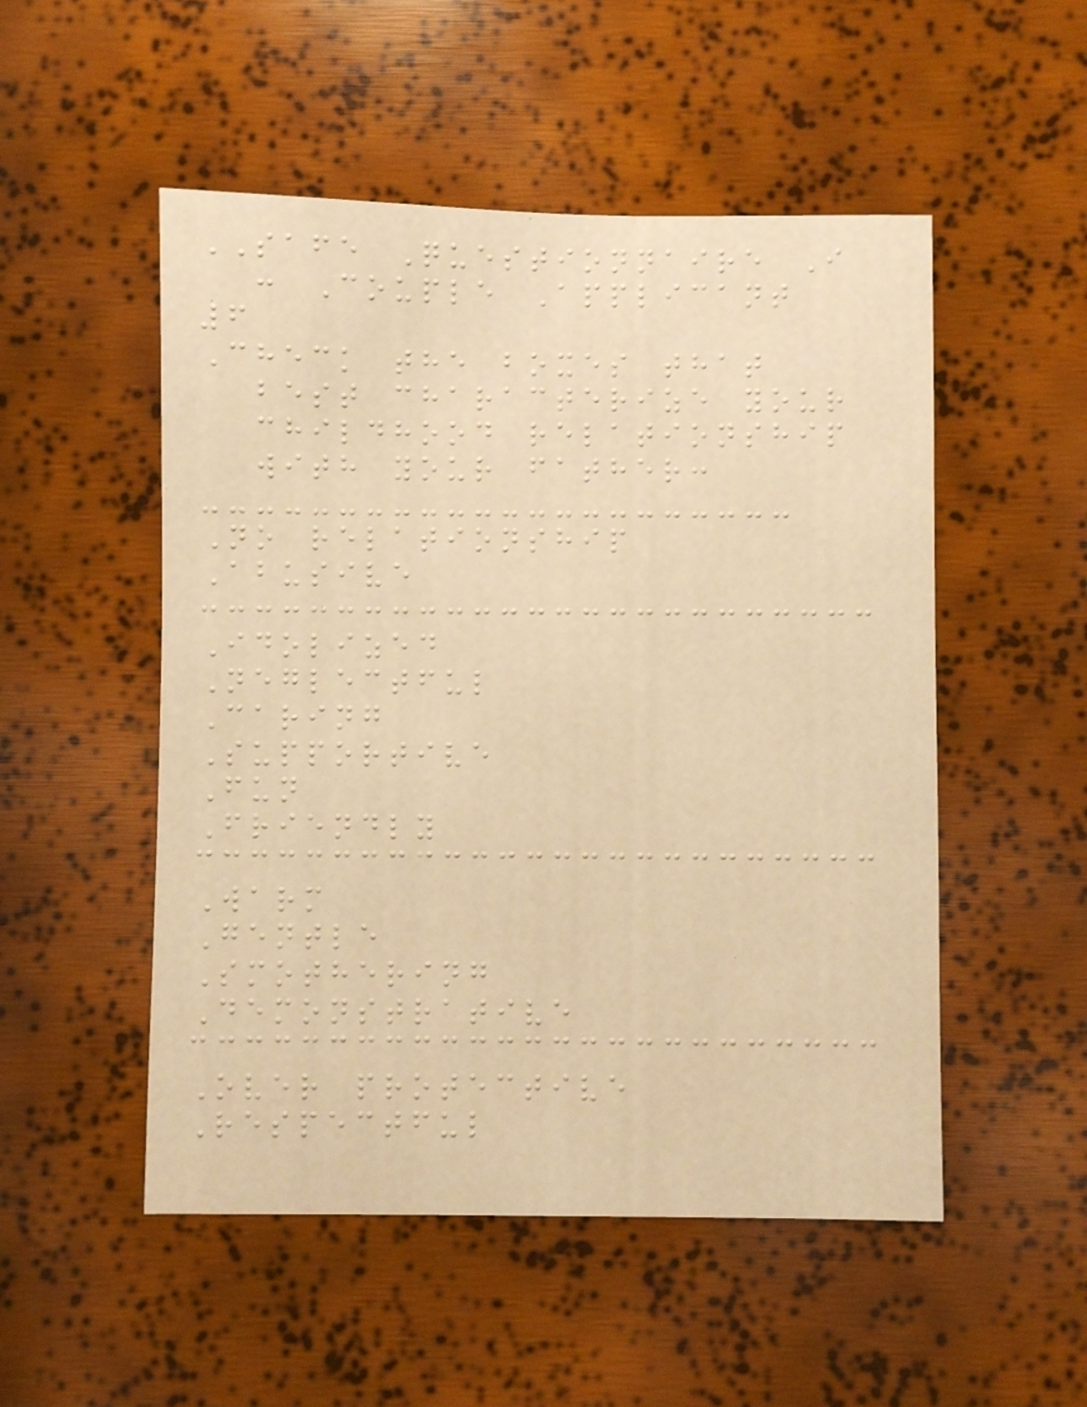SAFE Questionnaire I
: Couple Applicant
6
Check the boxes that
best characterize your
childhood relationship
with your father:
No relationship
Abusive
Idolized
Neglectful
Caring
Supportive
Fun
Friendly
Warm
Gentle
Smothering
Demonstrative
Over protective
Respectful
